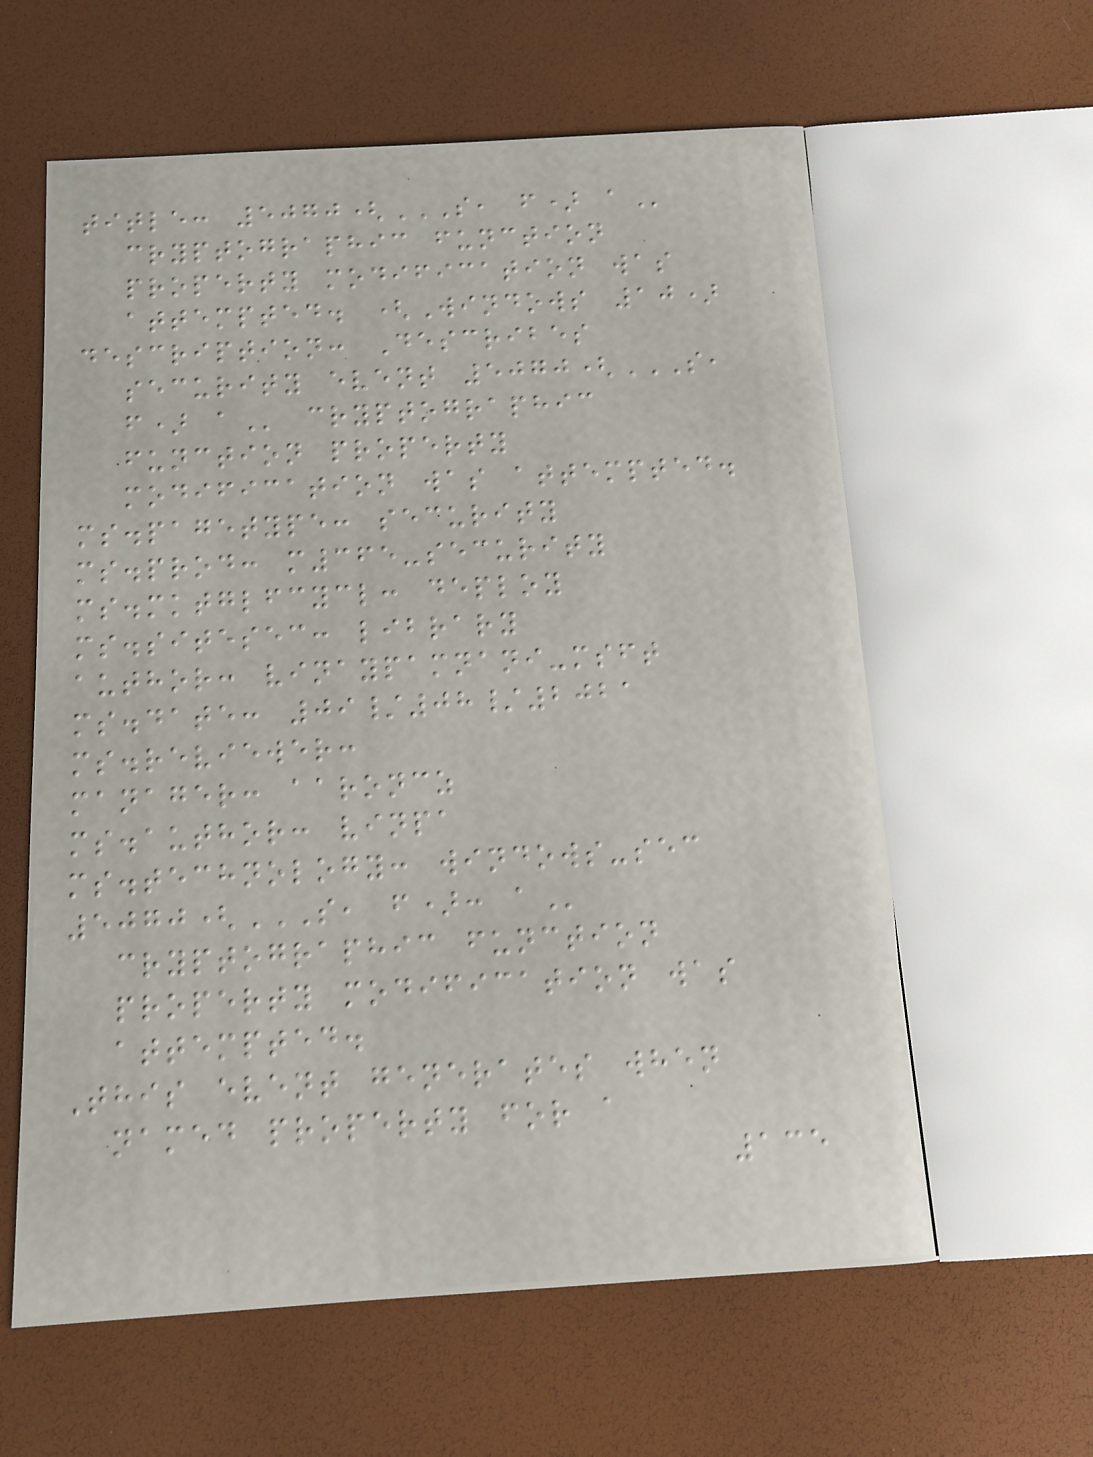title: 5070(S, F) A
cryptographic function
property modification was
attempted. (Windows 10)
description: Describes
security event 5070(S,
F) A cryptographic
function property
modification was attempted.
ms.pagetype: security
ms.prod: m365-security
ms.mktglfcycl: deploy
ms.sitesec: library
author: vinaypamnani-msft
ms.date: 09/08/2021
ms.reviewer:
manager: aaroncz
ms.author: vinpa
ms.technology: windows-sec
5070(S, F): A
cryptographic function
property modification was
attempted.
This event generates when
named property for a
135
